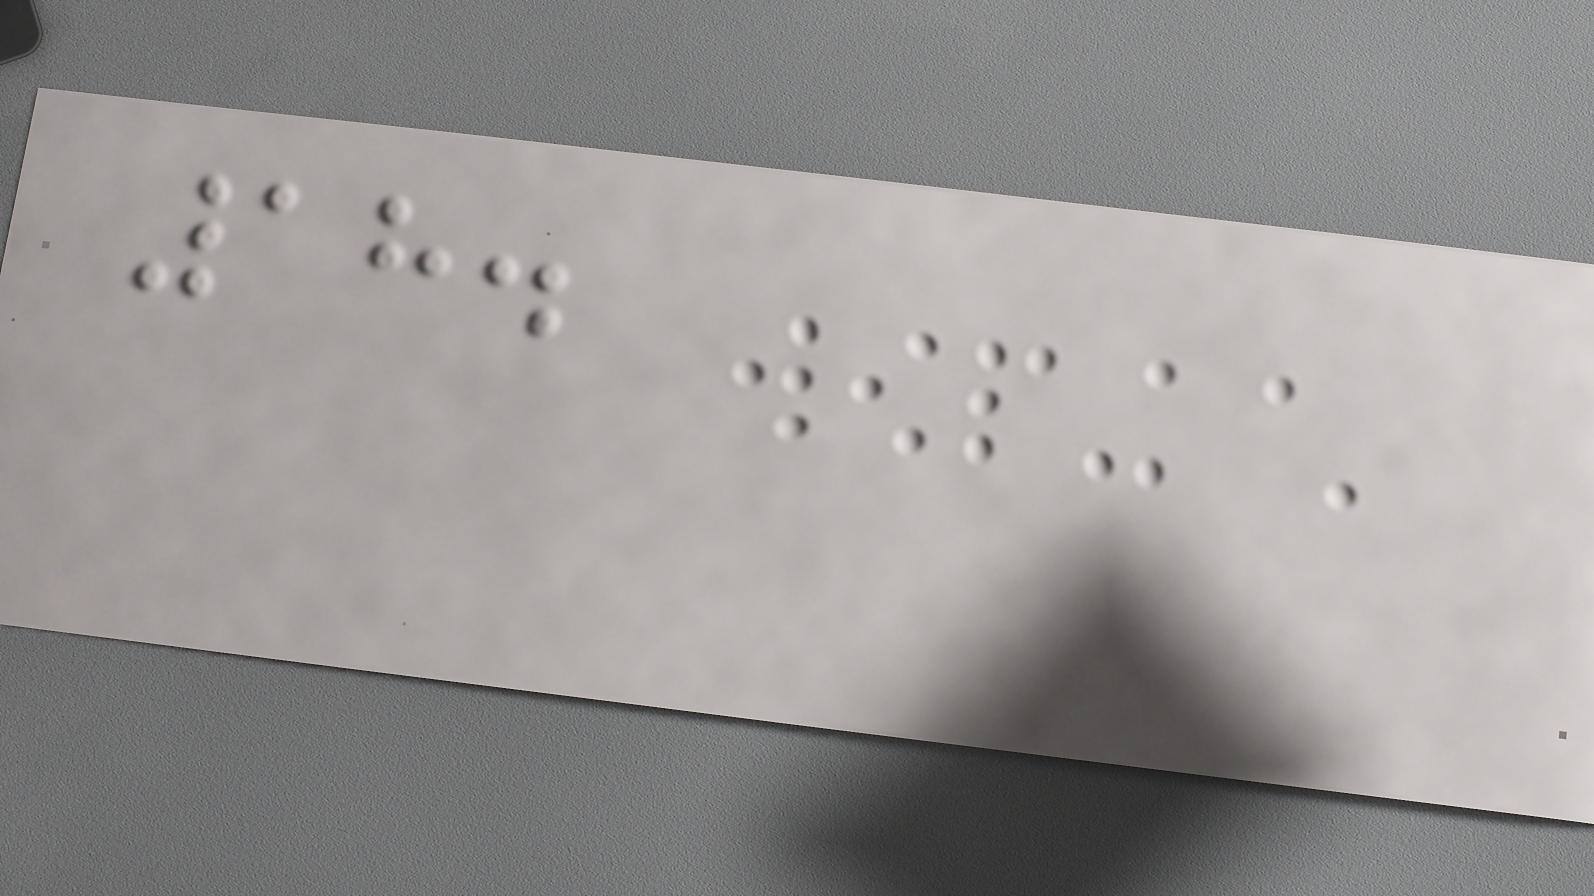18.
